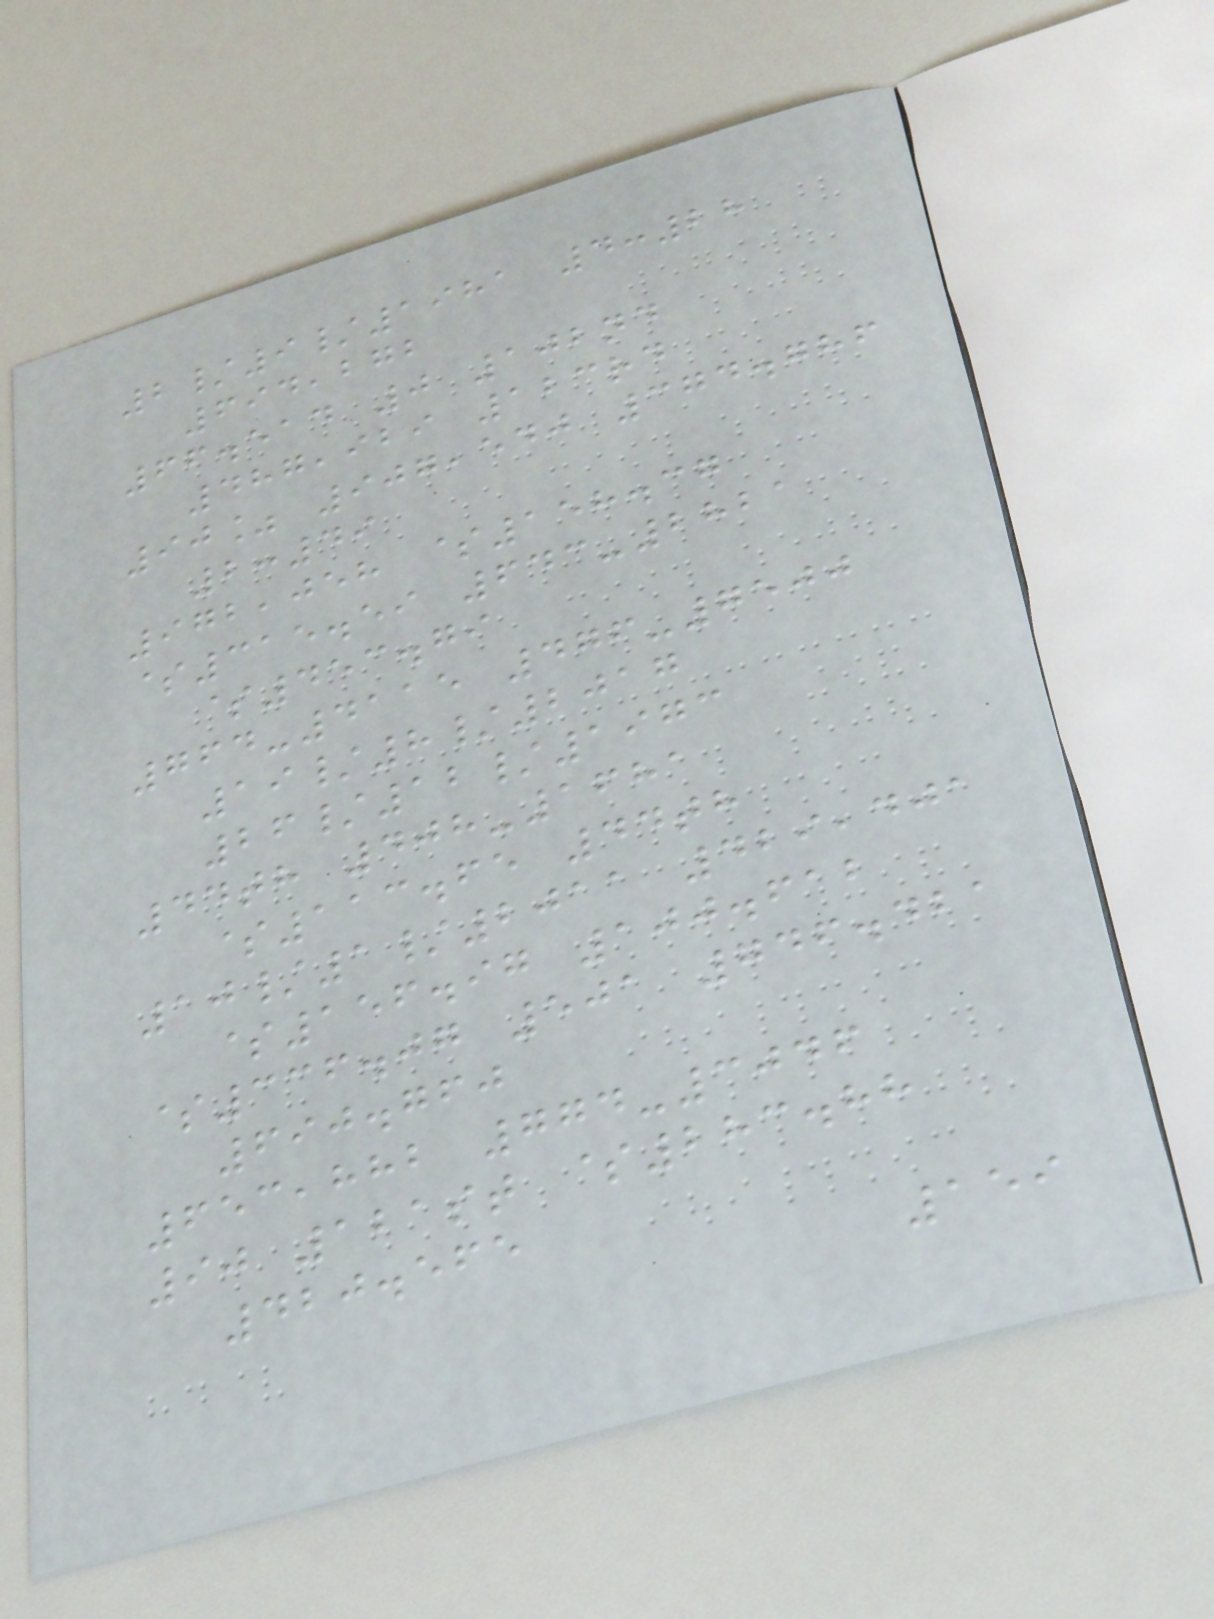2/9/1981 4:28
694,272
66.514 0 102nd
487,929 123rd
90% 907,540 374.786
2:49
972,058 $158.37
$315.59 643-2821
$453.79
764-4115 476-7500
19/8/2017
26/12/1973
44th 408-1681
$113.65 44th
10/1/2011 429,401
$156.97 100.612
$336.07 501 746.421
690.760
653,882 774-3046
90 121st $283.88
420.565
159
